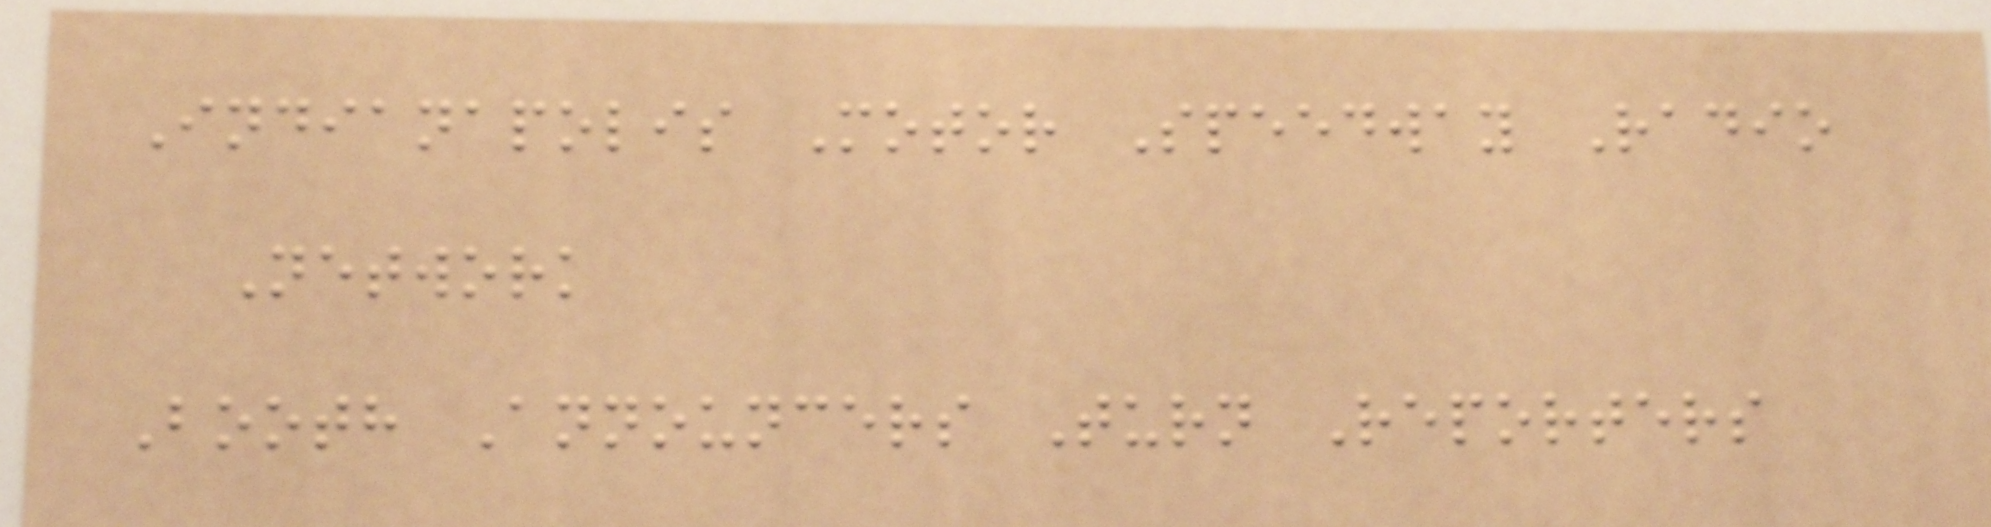Indianapolis Motor Speedway Radio
Network
Booth Announcers Turn Reporters
